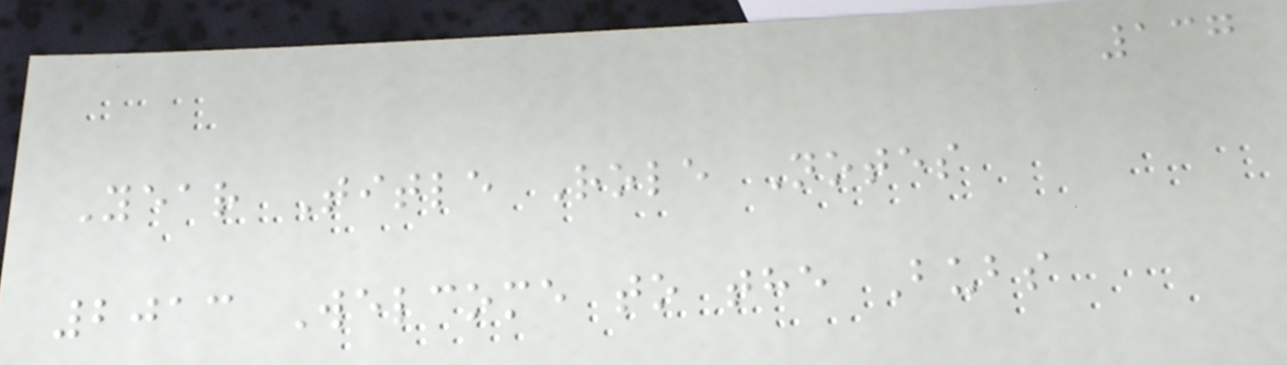137
Year Title Role Notes
2013 Welcome to the Bubs
